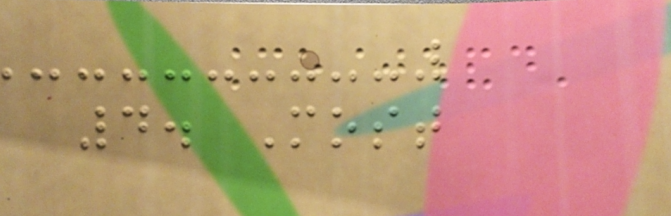4. Most
